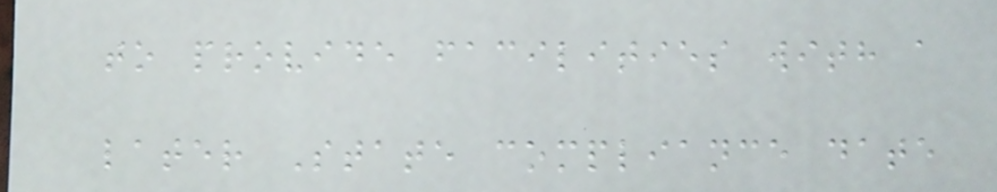to provide facilities with a
later State compliance date
